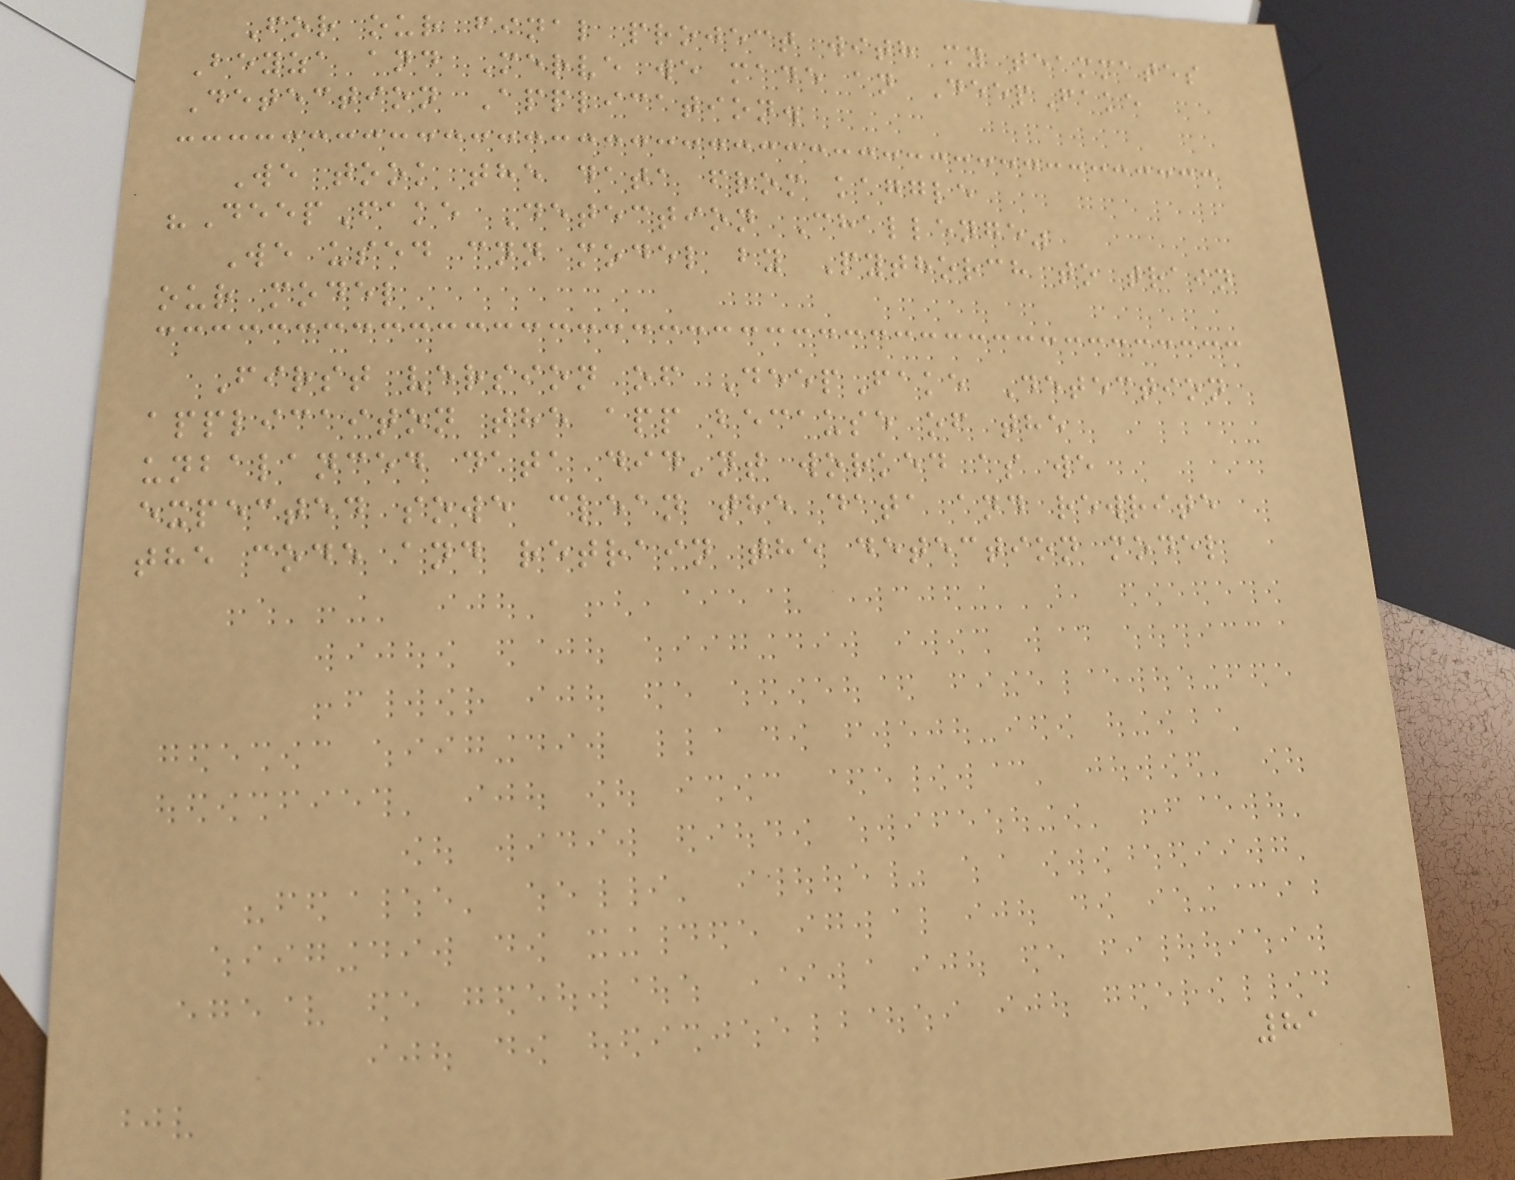For our final project with my teammates
Beyza and Merve we made an DeepFake
Detection Application.
We took the data from kaggle
"DeepFake Detection Challenge"
We used cnn model by Pythorch to train
our model
First version of DeepFake Detection
applicaiton the app because of the
unbalanced data did'nt worked as we
expected sowe clean the data and rewrite
the code and retrain the detection model
81
